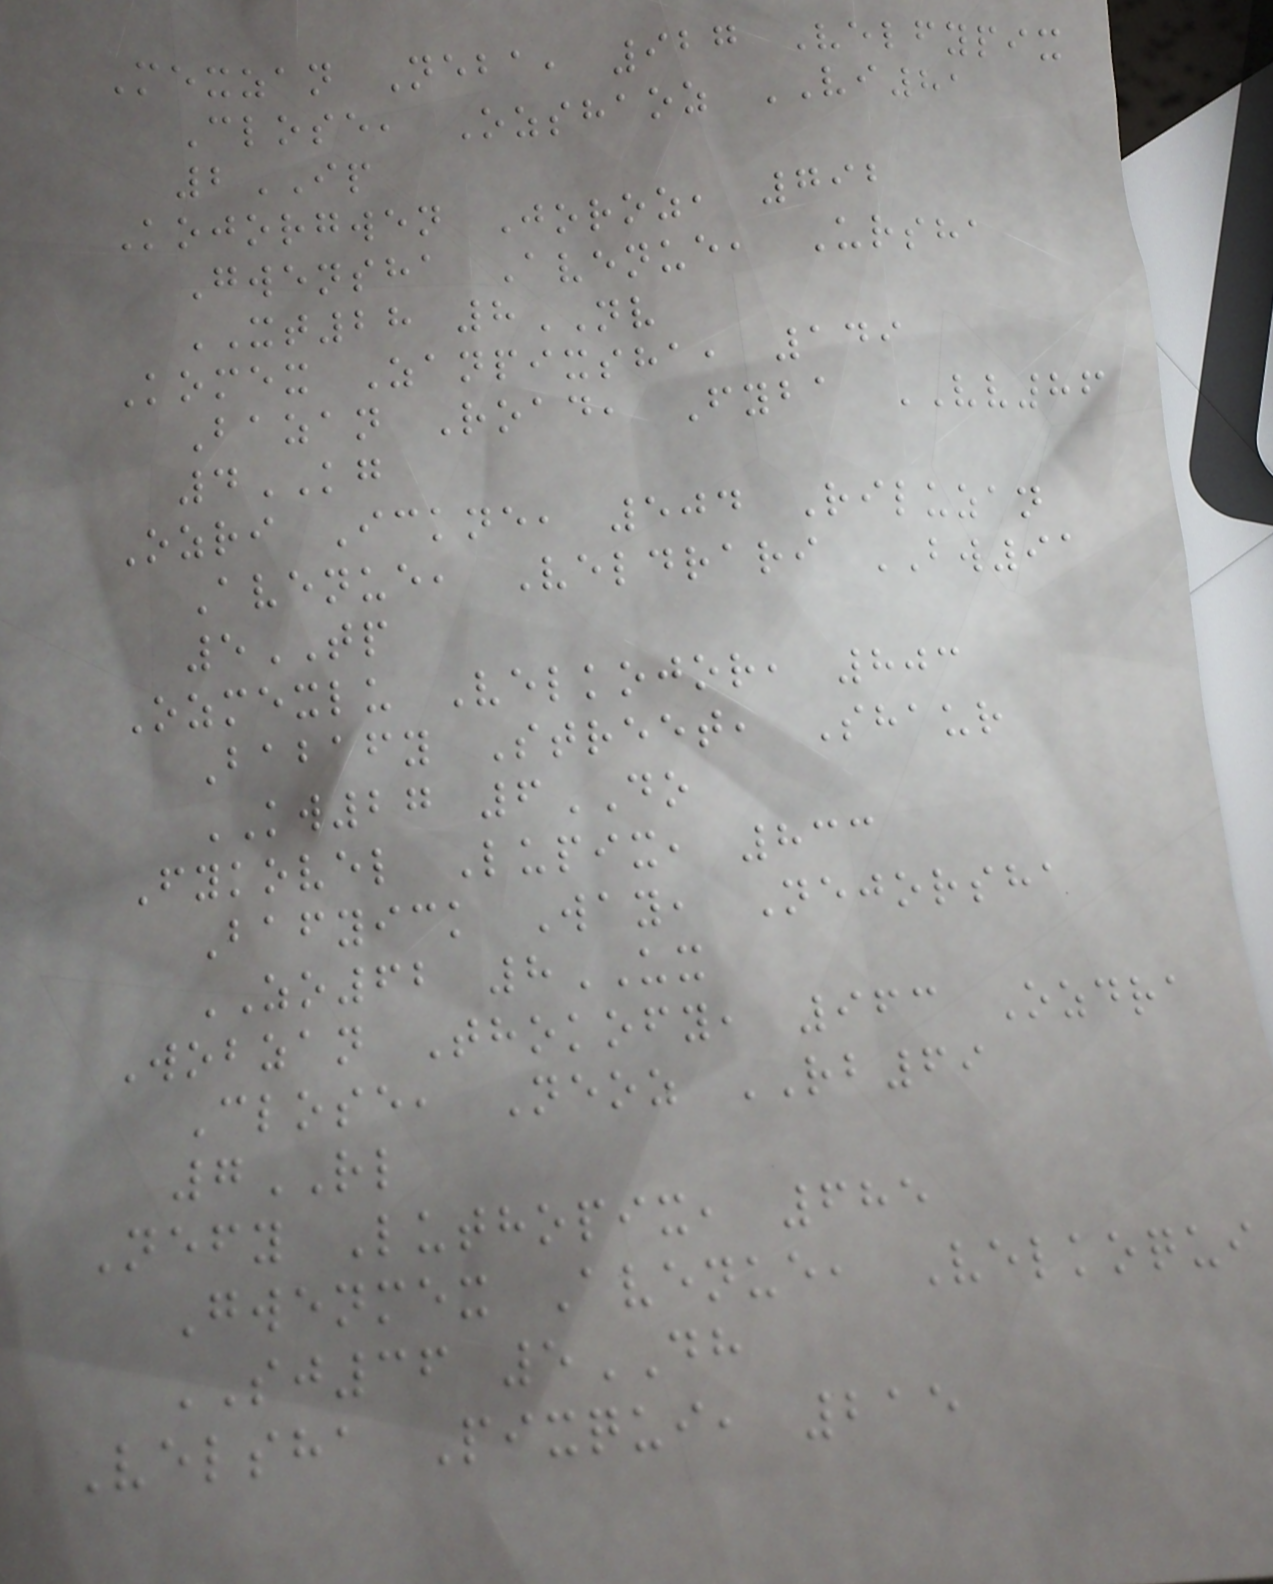Mexzan Neba, 927 Velfypix
Close, Ozshaoz VI81
2IP
Kojorgwen Joroz, 792
Gwensha Avenue, Ursha
XT28 8NV
Komex Zanpixsha, 149
Bazan Road, Fyba VV86
4KG
Ozri Ickne, 504 Riluzan
Avenue, Veldrari BW91
5TP
Ozmexlu Velkojor, 803
Babafy Street, Shaur
KW27 6DO
Fykovel Lupix, 833
Bafyick Way, Nejorsha
ZO62 8UX
Wobzan Thokofy, 963 Ozdra
Close, Neoz RB69
7RL
Nefy Luthopix, 685
Gwenmex Avenue, Velkoqui
SJ36 5DH
Velsha Pixqui, 215
